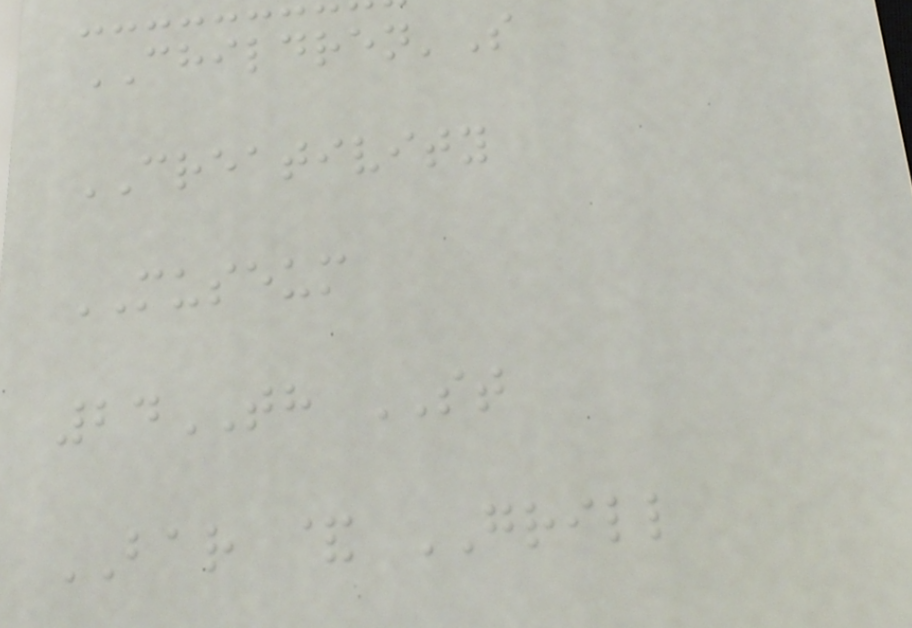CHILDREN'S
CREATIVITY
MUSEUM
24TH ST
BAR & GRILL
